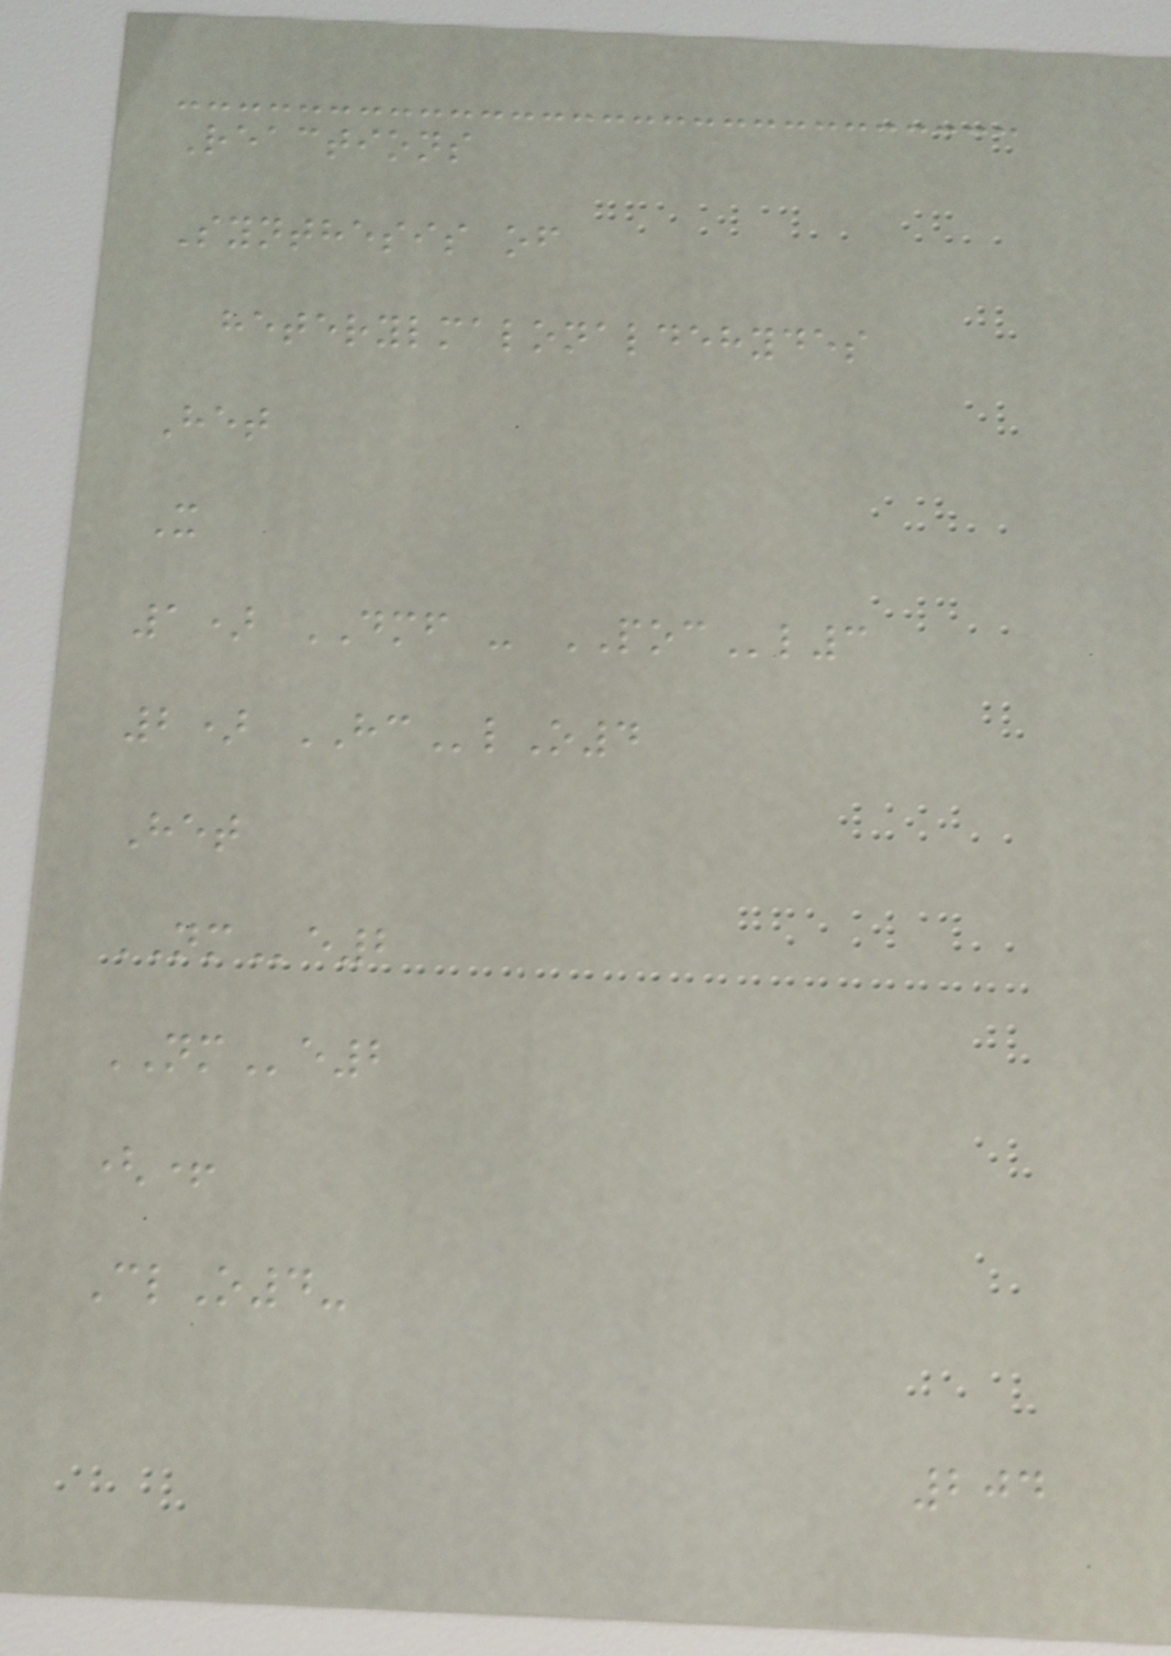Reactions
Synthesis of
heterylmalonaldehydes
Het
X
1) DMF - POCl3
2) HClO4
Het
NMe2
NMe2
(+
ClO4-
204
